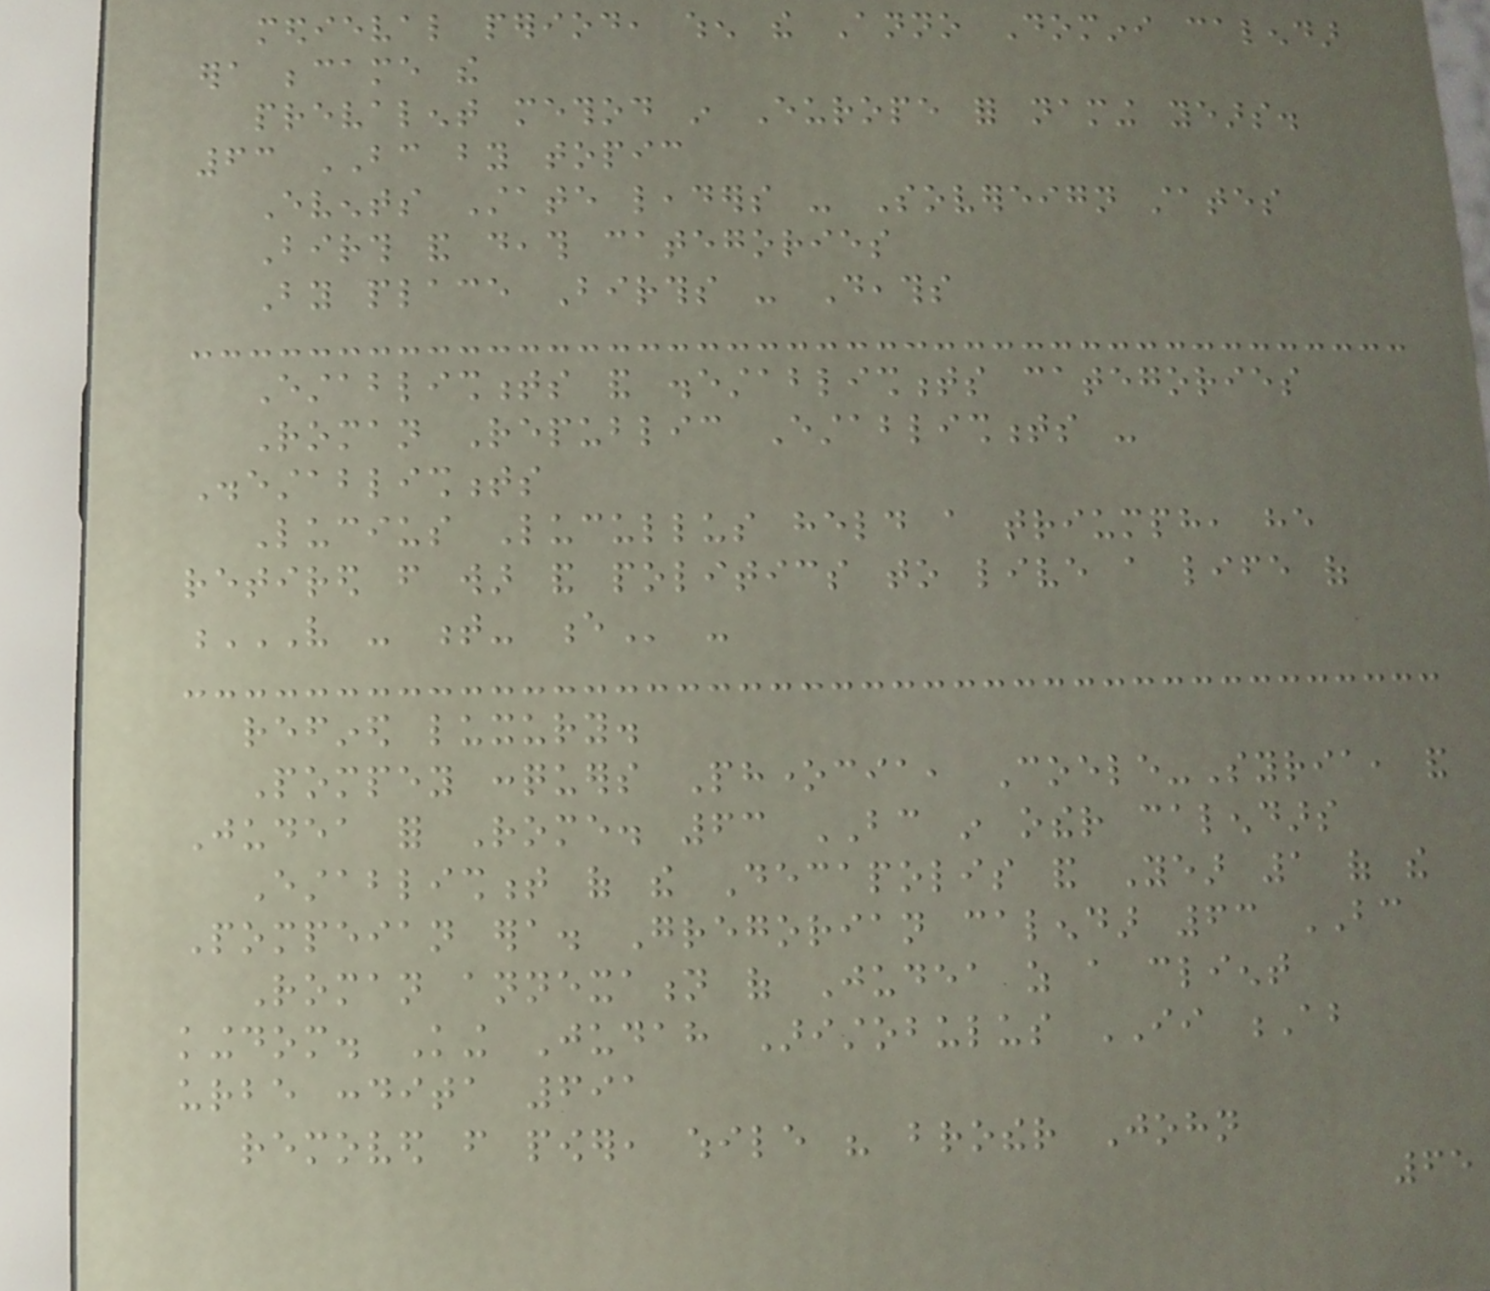medieval period, when the Anno Domini calendar
era became the
prevalent method in Europe for naming years.
63 BC by topic
Events State leaders - Sovereign states
Birth and death categories
By place Births - Deaths
Establishments and disestablishments categories
Roman Republic Establishments -
Disestablishments
Lucius Lucullus held a triumph, he
retired from war and politics to live a life of
V - T- E -
refined luxury.
Pompey conquers Phonecia, Coele-Syria, and
Judea for Rome. 63 BC in other calendars
Establishment of the Decapolis and Year 1 of the
Pompeian era. Gregorian calendar 63 BC
Roman annexation of Judea as a client
kingdom. King Judah Aristobulus II Ab
urbe condita 691
removed from power, while his brother John
65
